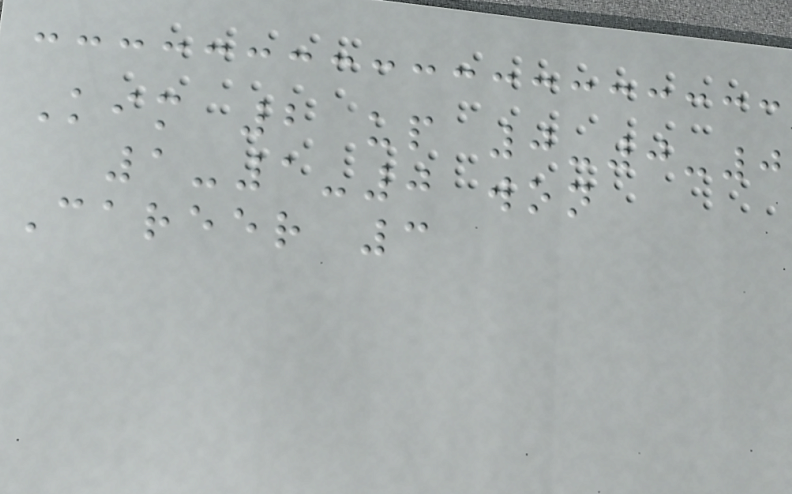Kim 2 up 0-0-0
1-1-0 won
Career 3
